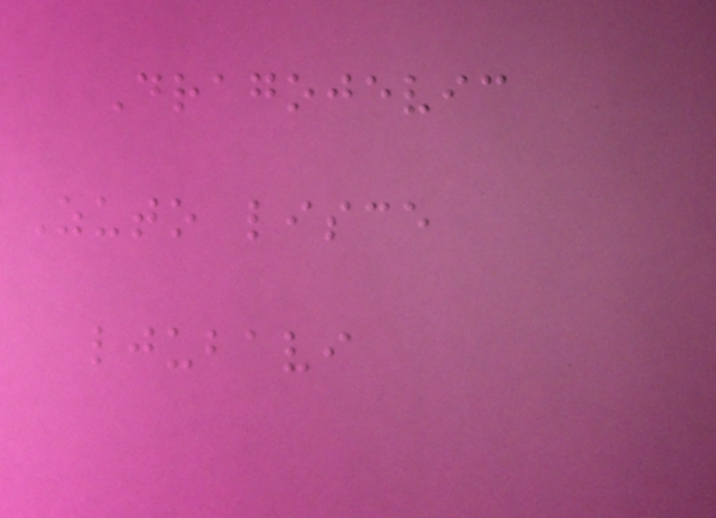Dragojevic
Zuto lisce
ljubavi
